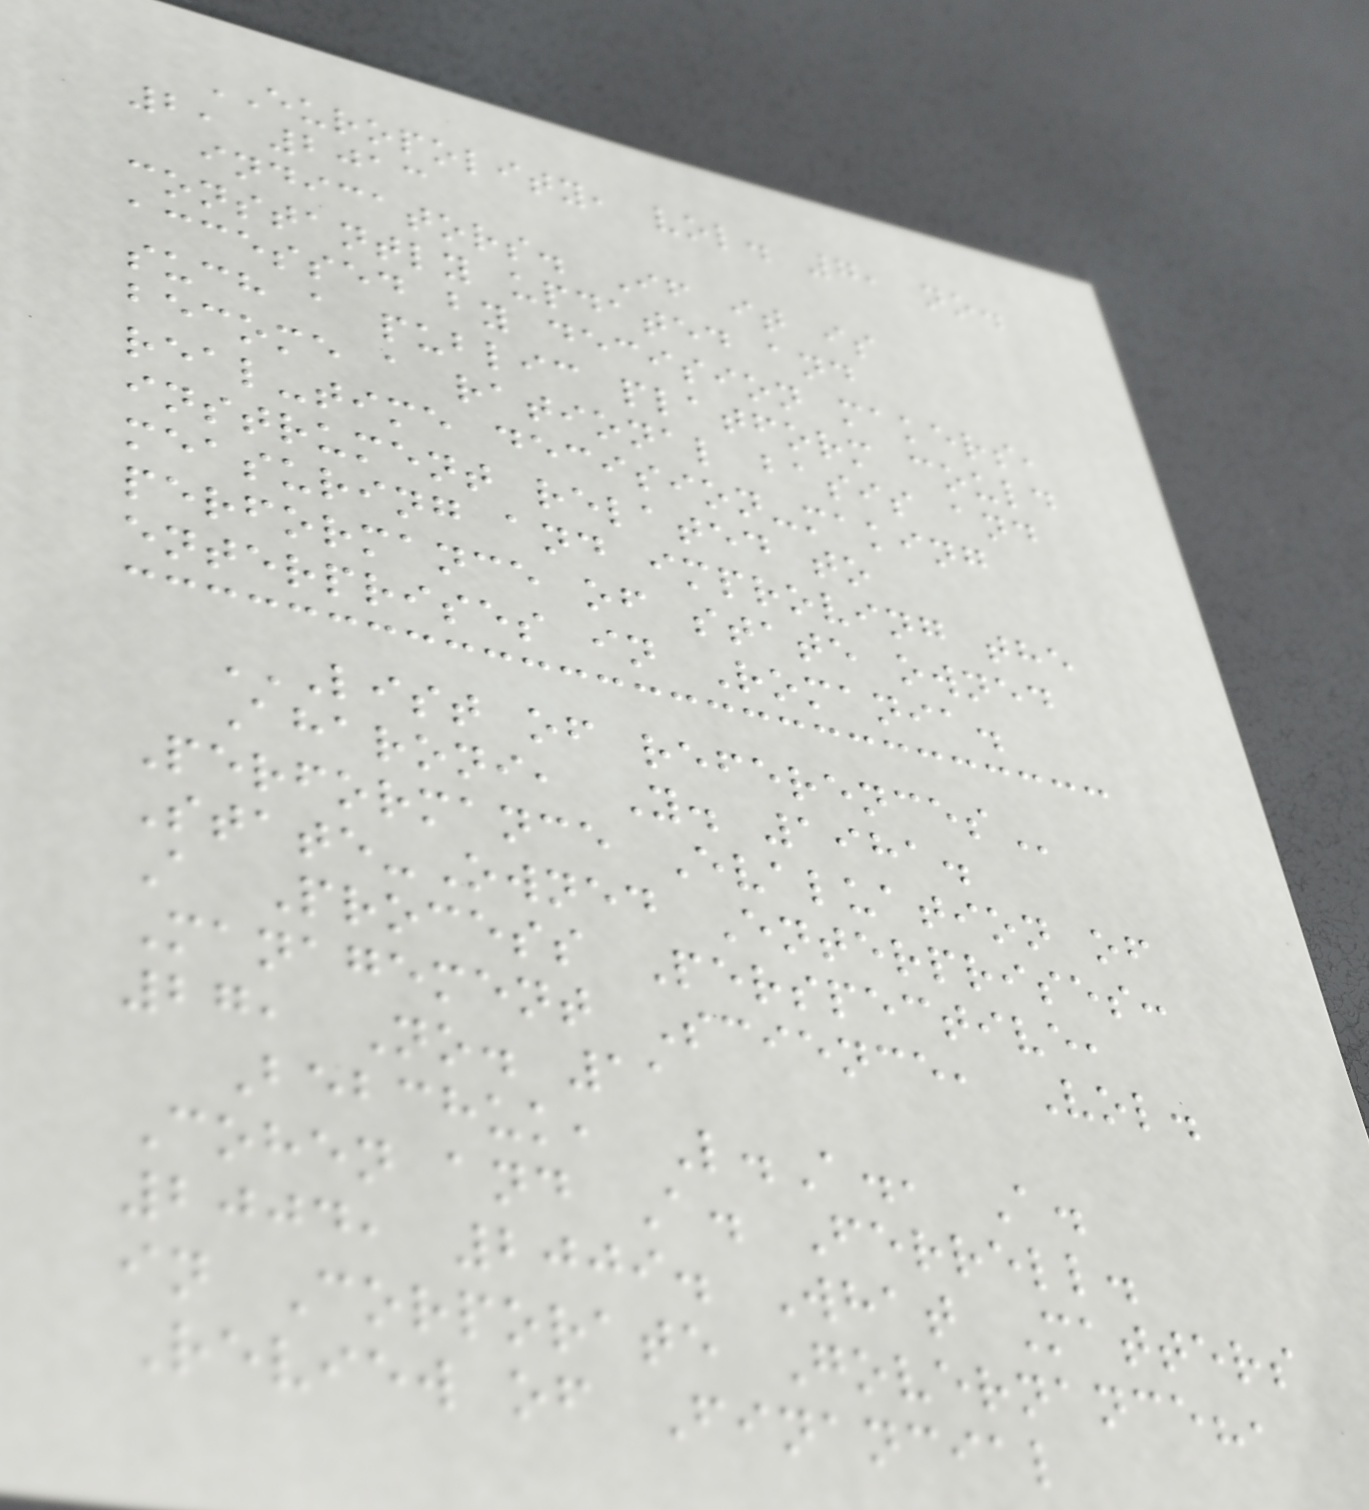EUROPOLITY, vol. 7, no.
2, 2013
indicators. If it is
constantly updated and
accessed by decision makers,
such a public platform could
become a rational basis and
real-time decision-making
instrument related to
measuring and improving the
performance of state owned
enterprises in Romania.
LIST OF REFERENCES
Aharoni, Y. 1981.
Performance Evaluation of
State-Owned Enterprises:
A Process Perspective,
Management Science, Vol.
27, No. 11
Bebchuk, L.A., A.
Cohen and A. Ferrell.
2004, 2009. What Matters
in Corporate Governance?,
Review of Financial
